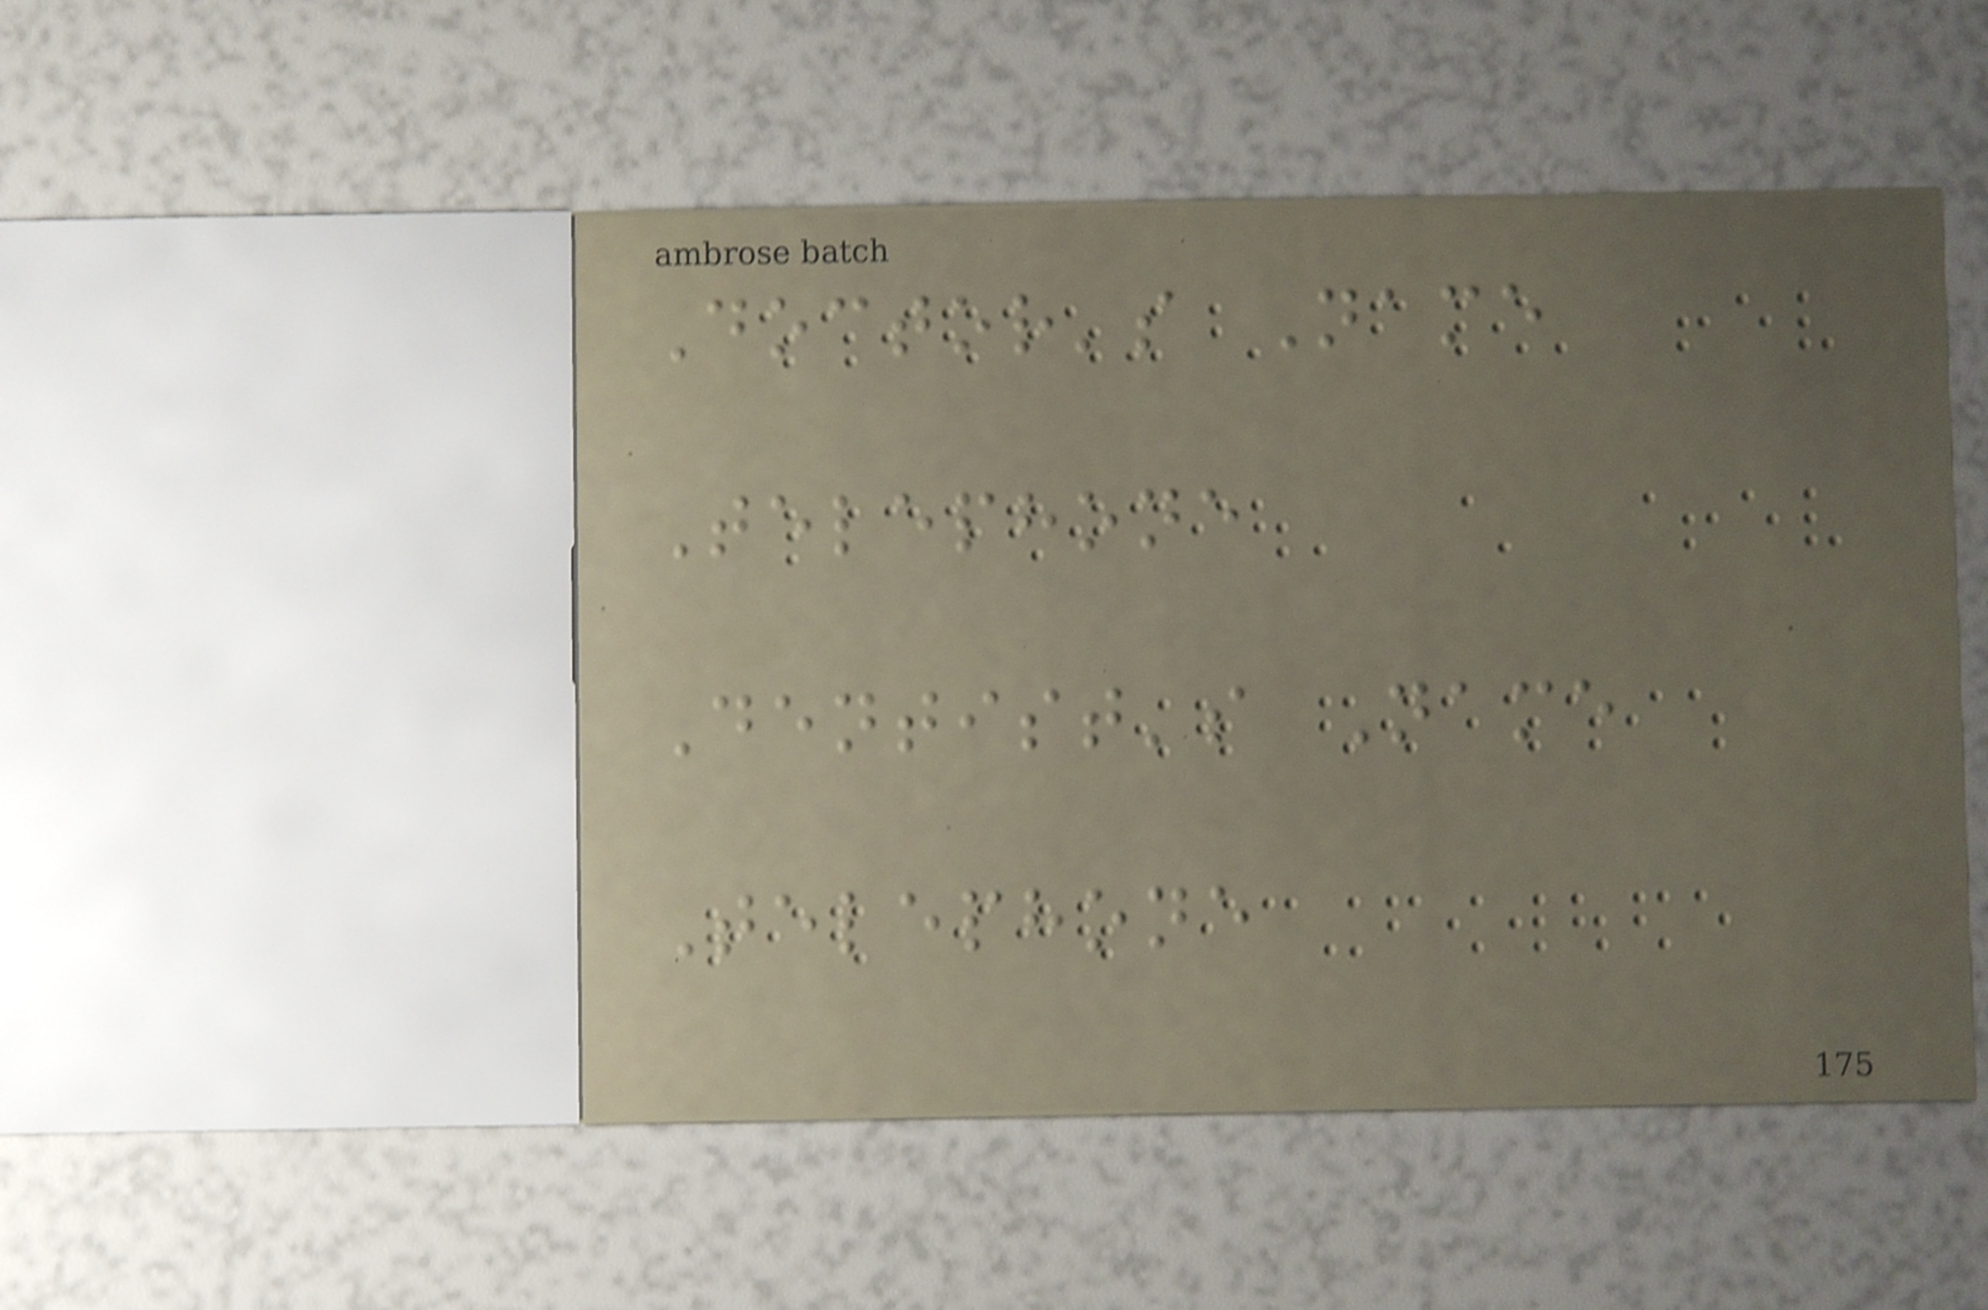Doctor's Name
Telephone
Dentist's Name
Telephone
